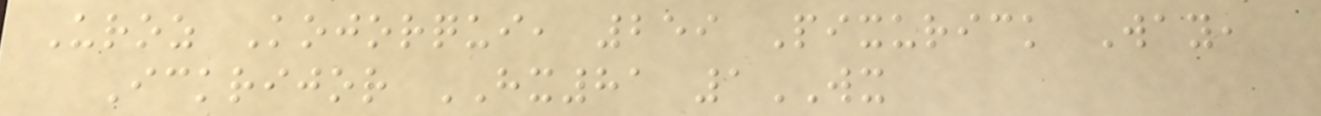Uroz Kojorqui, 259 Pixurick Way,
Ickrijor HX81 1WX
